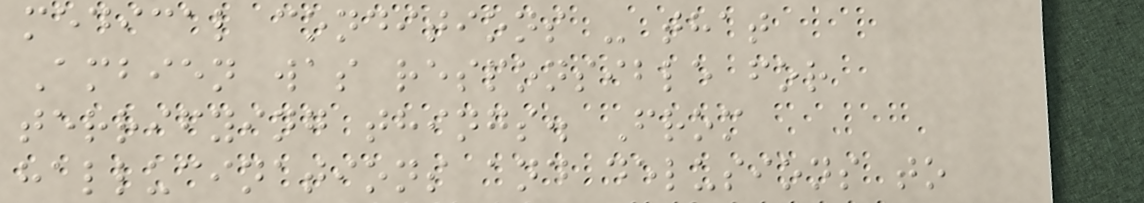medical conditions - that
Ambien was responsible for
terrifying things. From
hallucinations and delusions to
